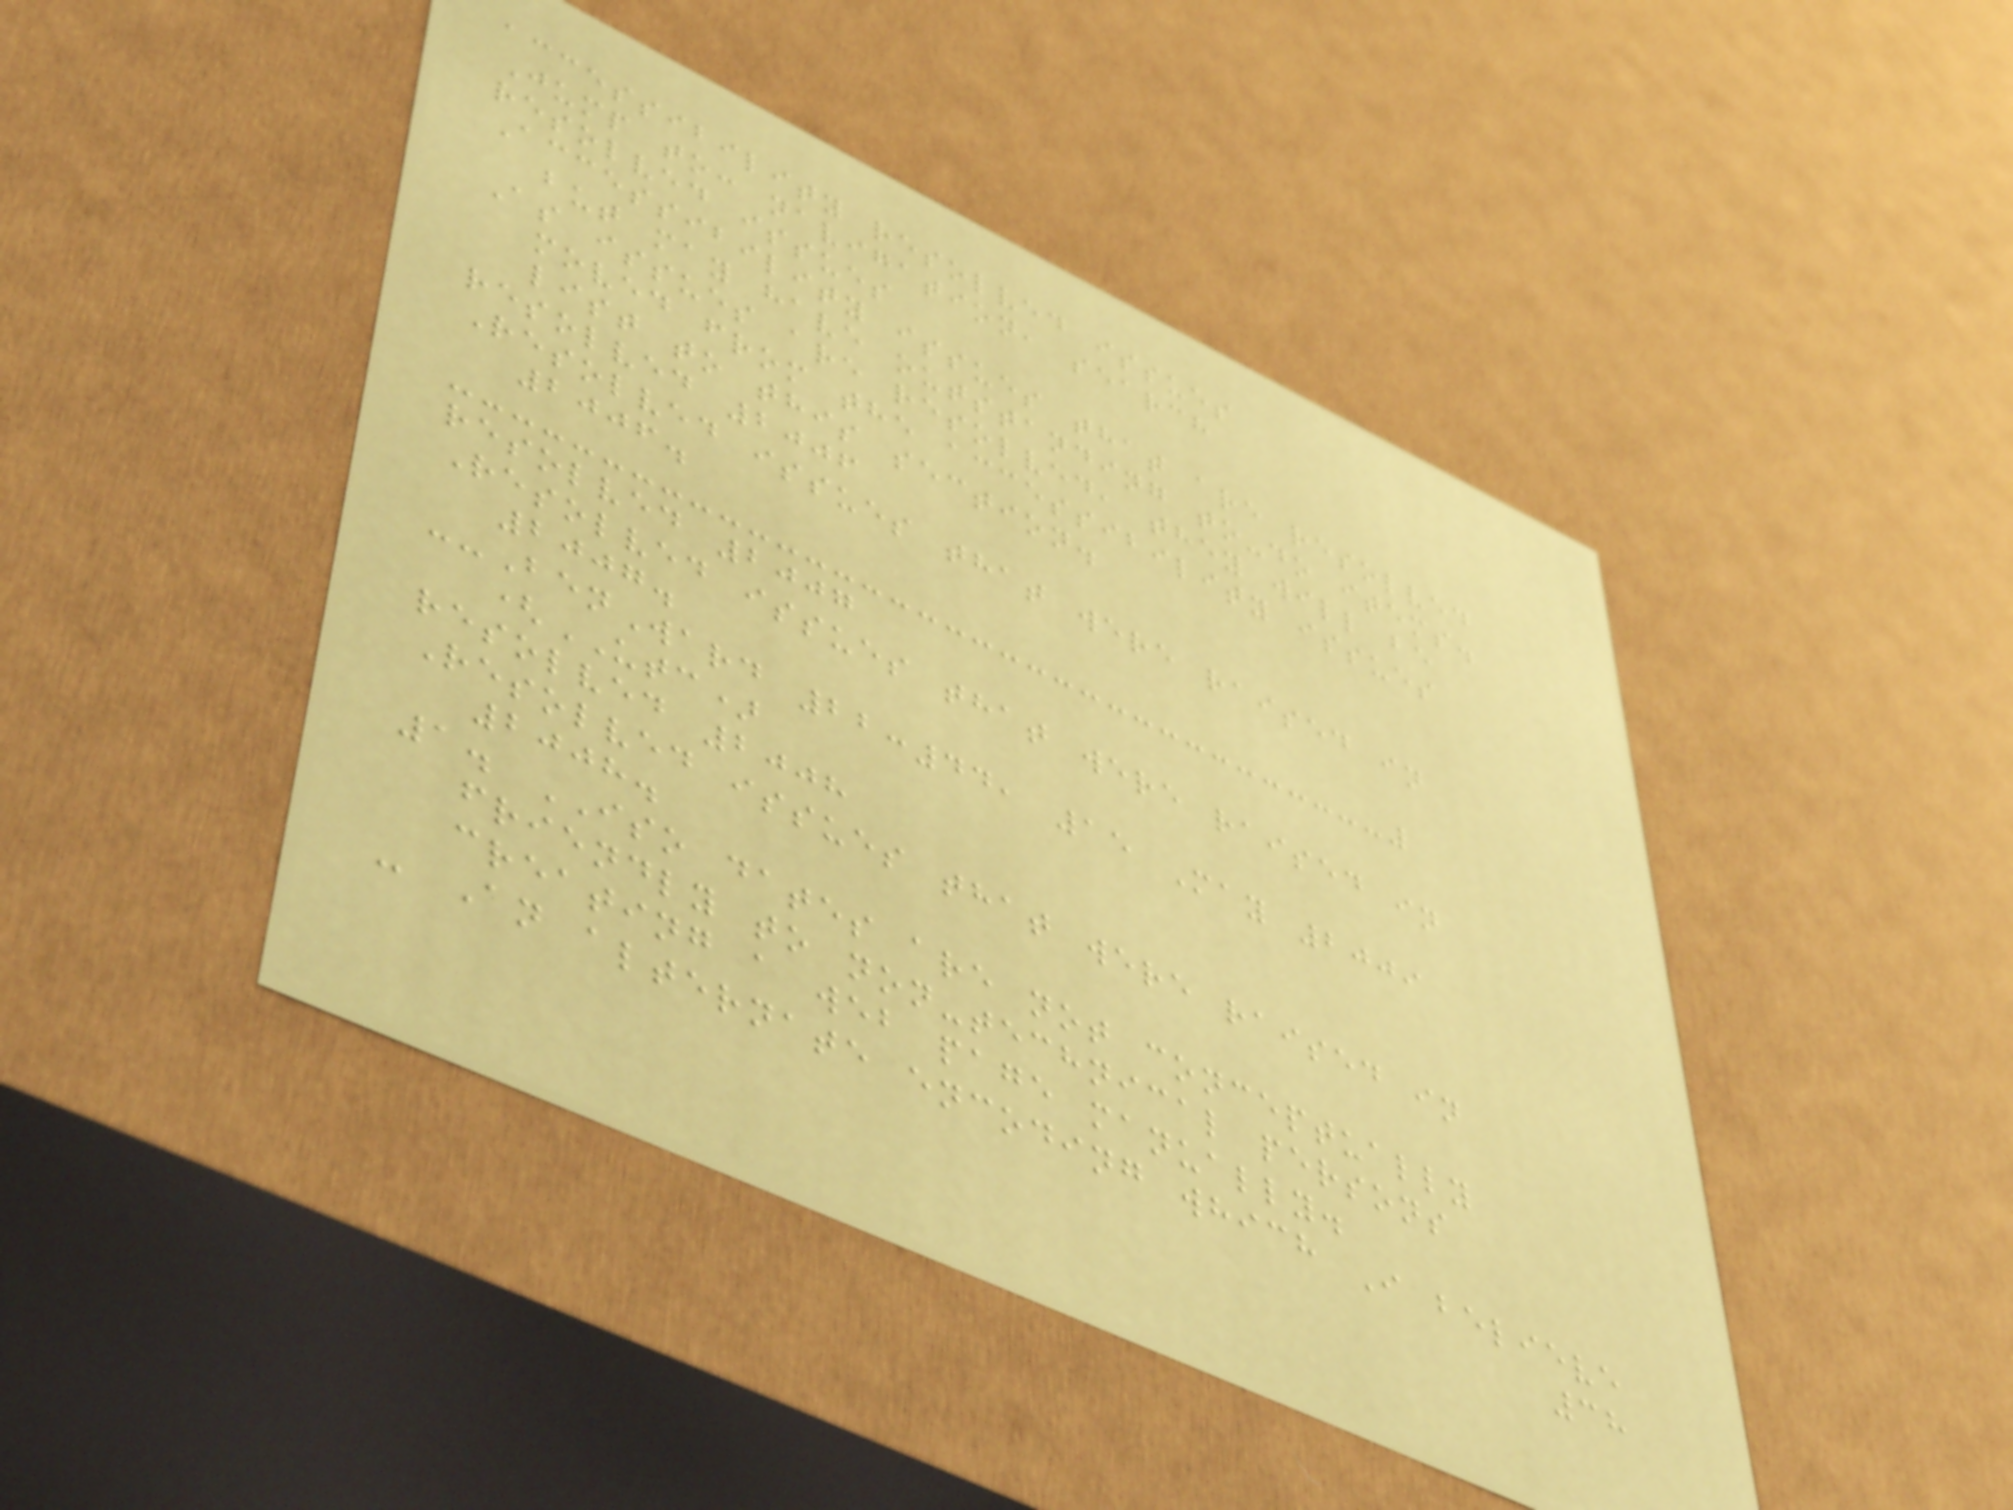accessibility resolved issues
Jump to: navigation, search
resolved issues
Accessibility issues that are resolved
but may have outstanding to-do items.
As issues are resolved, they will be
moved from the accessibility issues
list to this section.
resolved 2006
Resolved issues that were raised in
2006.
resolved 2007
Resolved issues that were raised in
2007.
--BenWard 22:44, 15 May 2009
(UTC)
resolved 2008
Resolved issues that were raised in
2008.
1. ISO dates are not conceptually
friendly to non-technical persons
creating a web page manually.
- An alternate encoding which I believe
38
